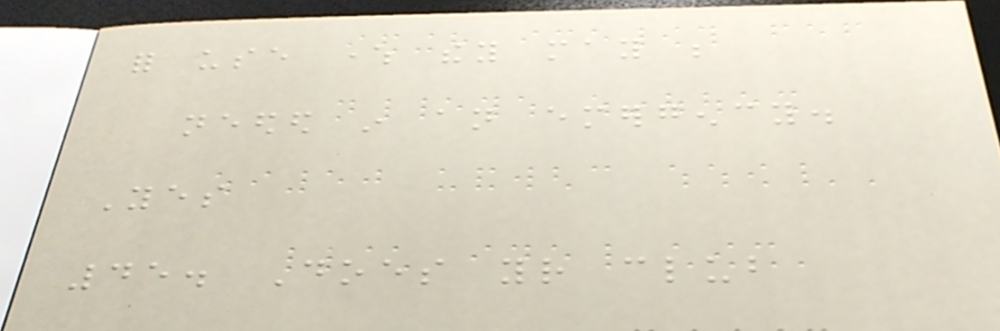for use where they may be
needed in an emergency.
Yes
45. Does your club
